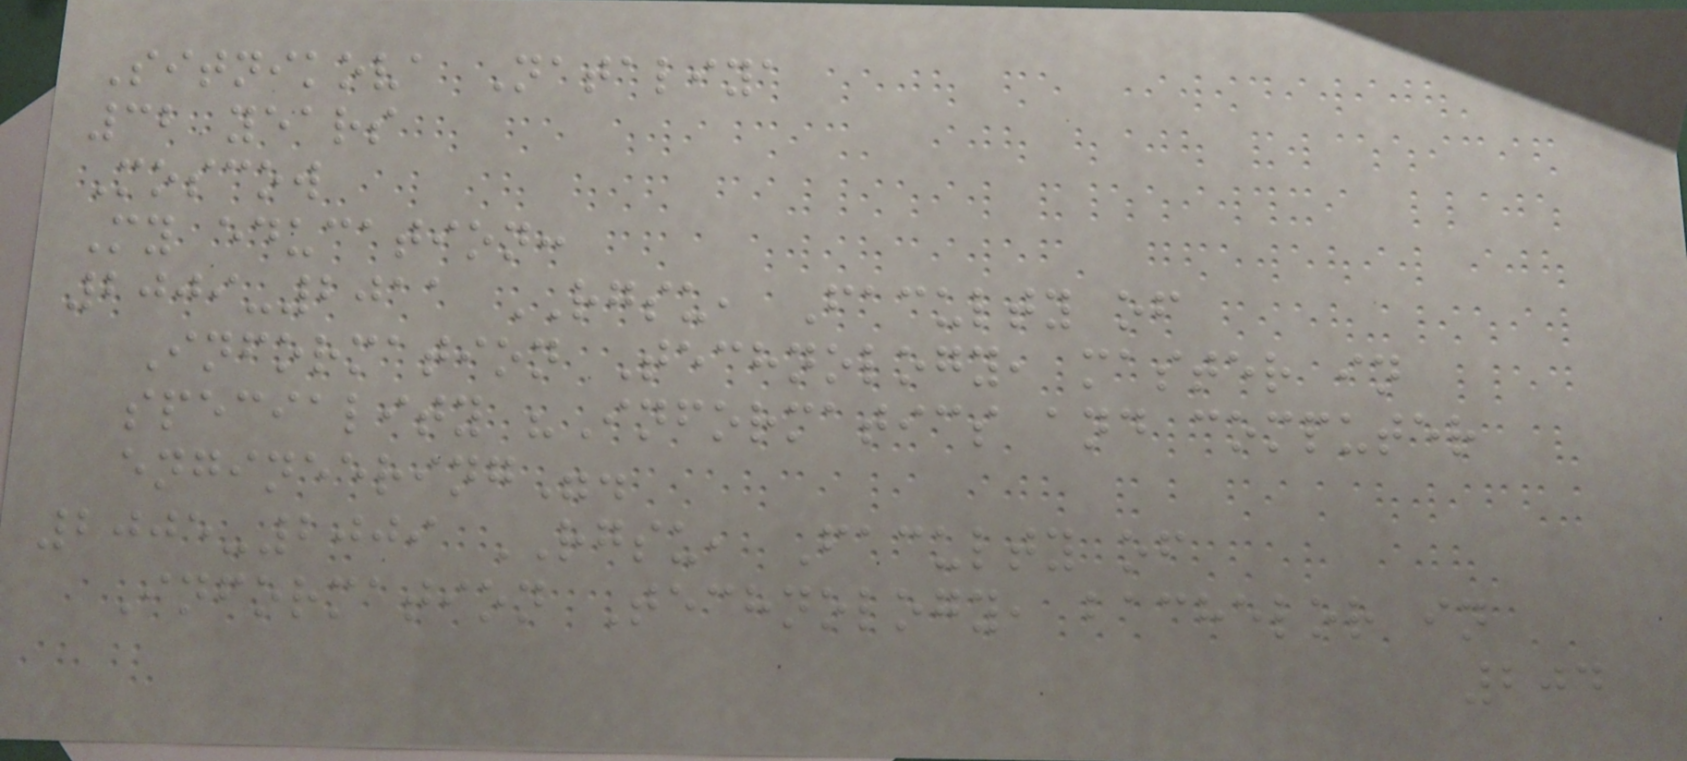Sitnikova Nataliya
32 years
Moscow
My education:
2009-2011 RGSU, Faculty of
Information Technology, master in
speciality "Informatics and computer
engineering".
2005-2009 RGSU, Faculty of
Information Technology, bachelor in
204
